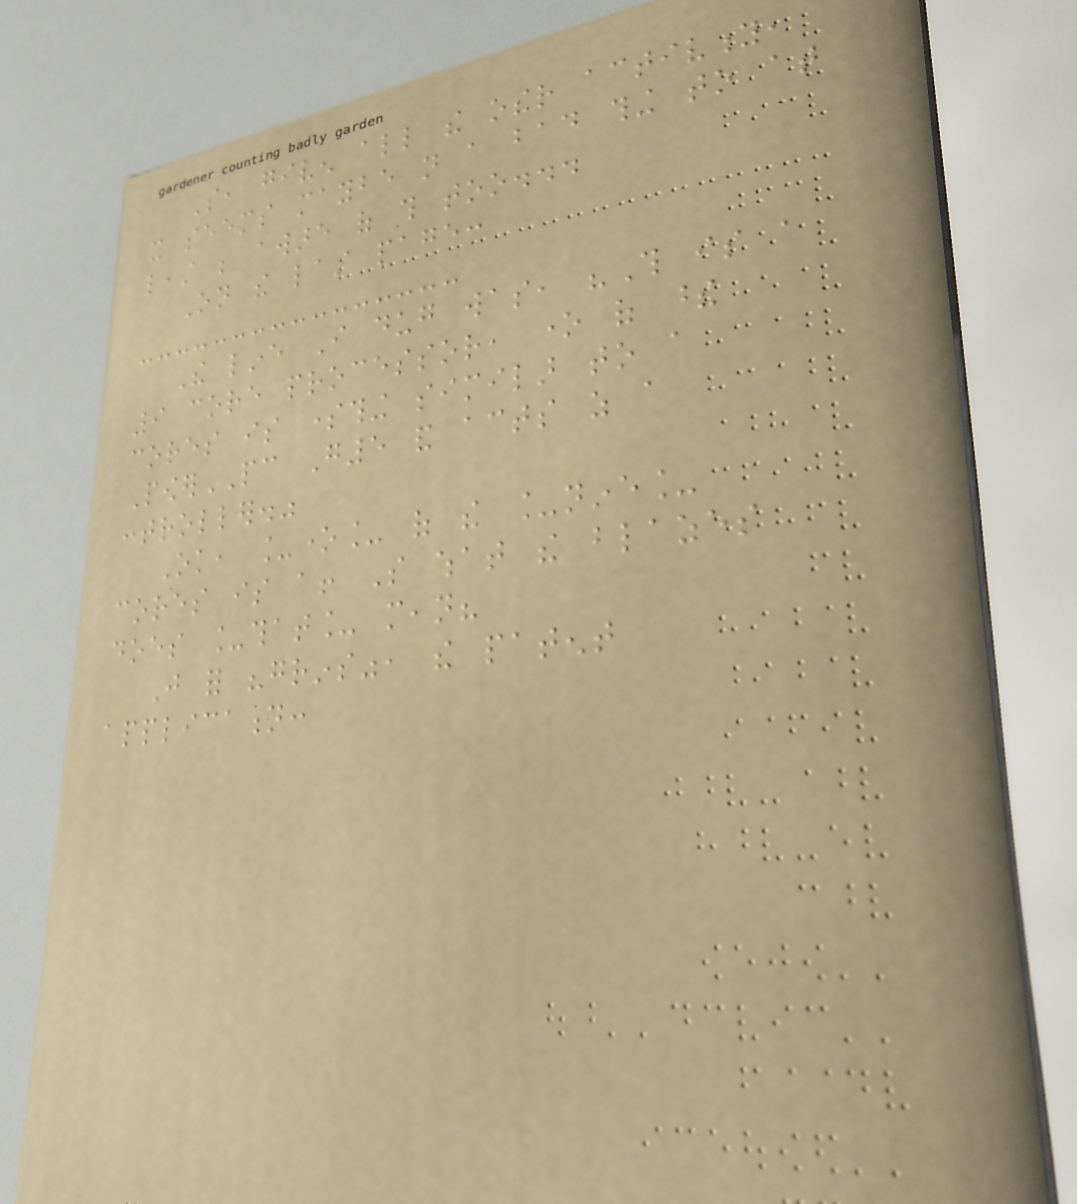So, given all the other activity,
it seems maybe not a bad thing to at
least be aware of this too...
On the last page:
The line I dug was, "This is a
9 core processor, one of these
cores is something similar to a
PowerPC G5 and acts as a
controller."
Ok, _one_ of the _nine_
cores is a! So what the blazes
does _that_ mean?
Just for "grins", the patent
application:
